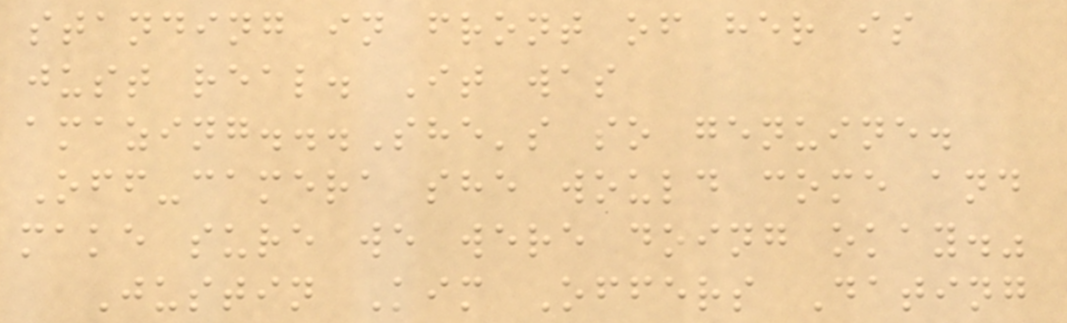standing in front of her is
just real. It was
amazing...She's so genuine.
Off-camera she would come and
make sure we were doing okay."
Justin Kim Offers Dating
